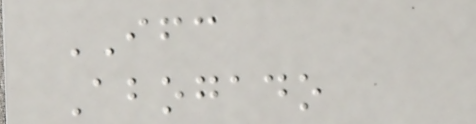IFC
Abogado
